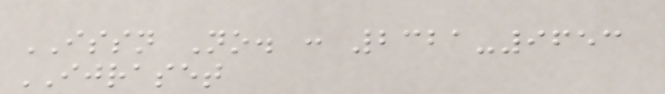ISSN No. : 2321-9653
IJRASET
